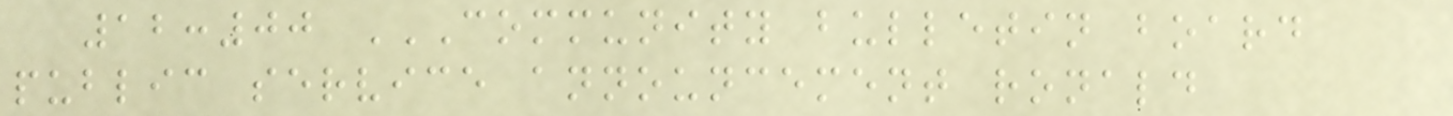12:00 COMMUNITY BULLETIN BOARD
PUBLIC SERVICE ANNOUNCEMENT RONALD
